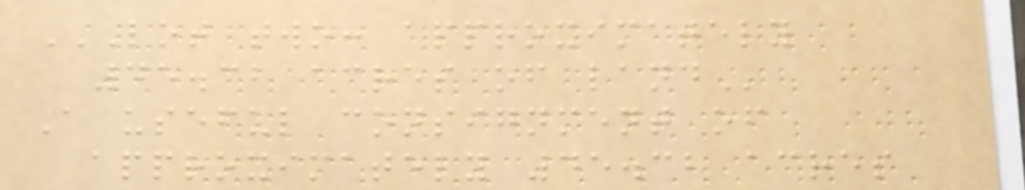LOT TWO: APPROXIMATELY
45.32 ACRES OF LAND
A useful consignment of
approximately 45.32 acres
